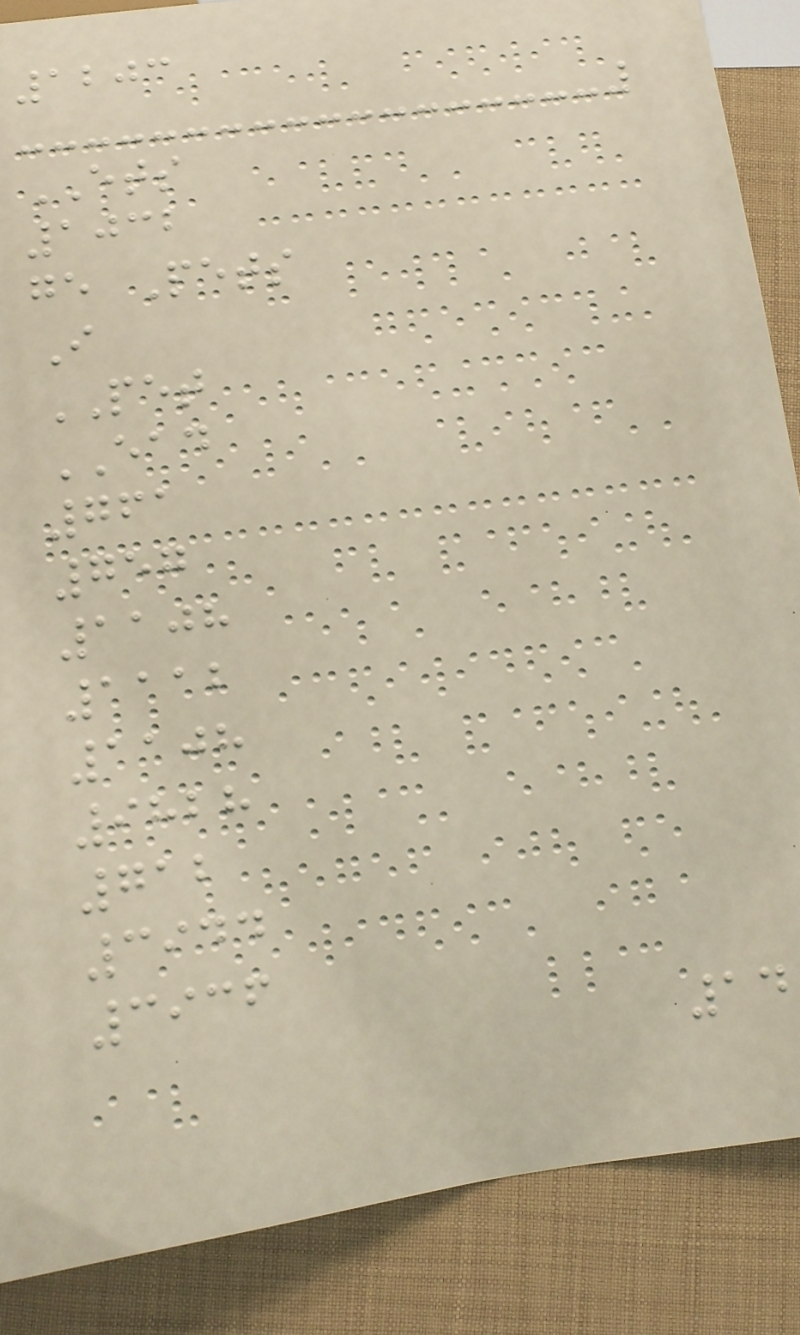1203
ETS
1032
ge Pets
I
PET
EAD
761
757
1108
1112
1108
9828
712
3944
3936
14
